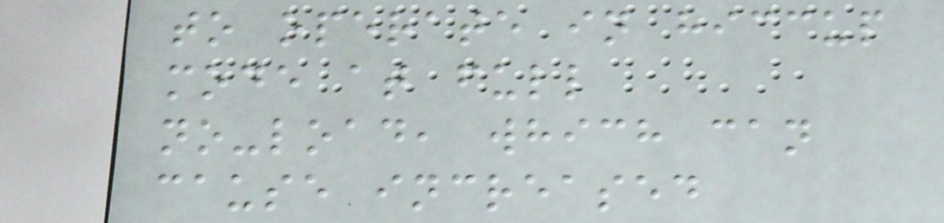to operate in hiccup
mode at full
no-load, which can
cause increased
